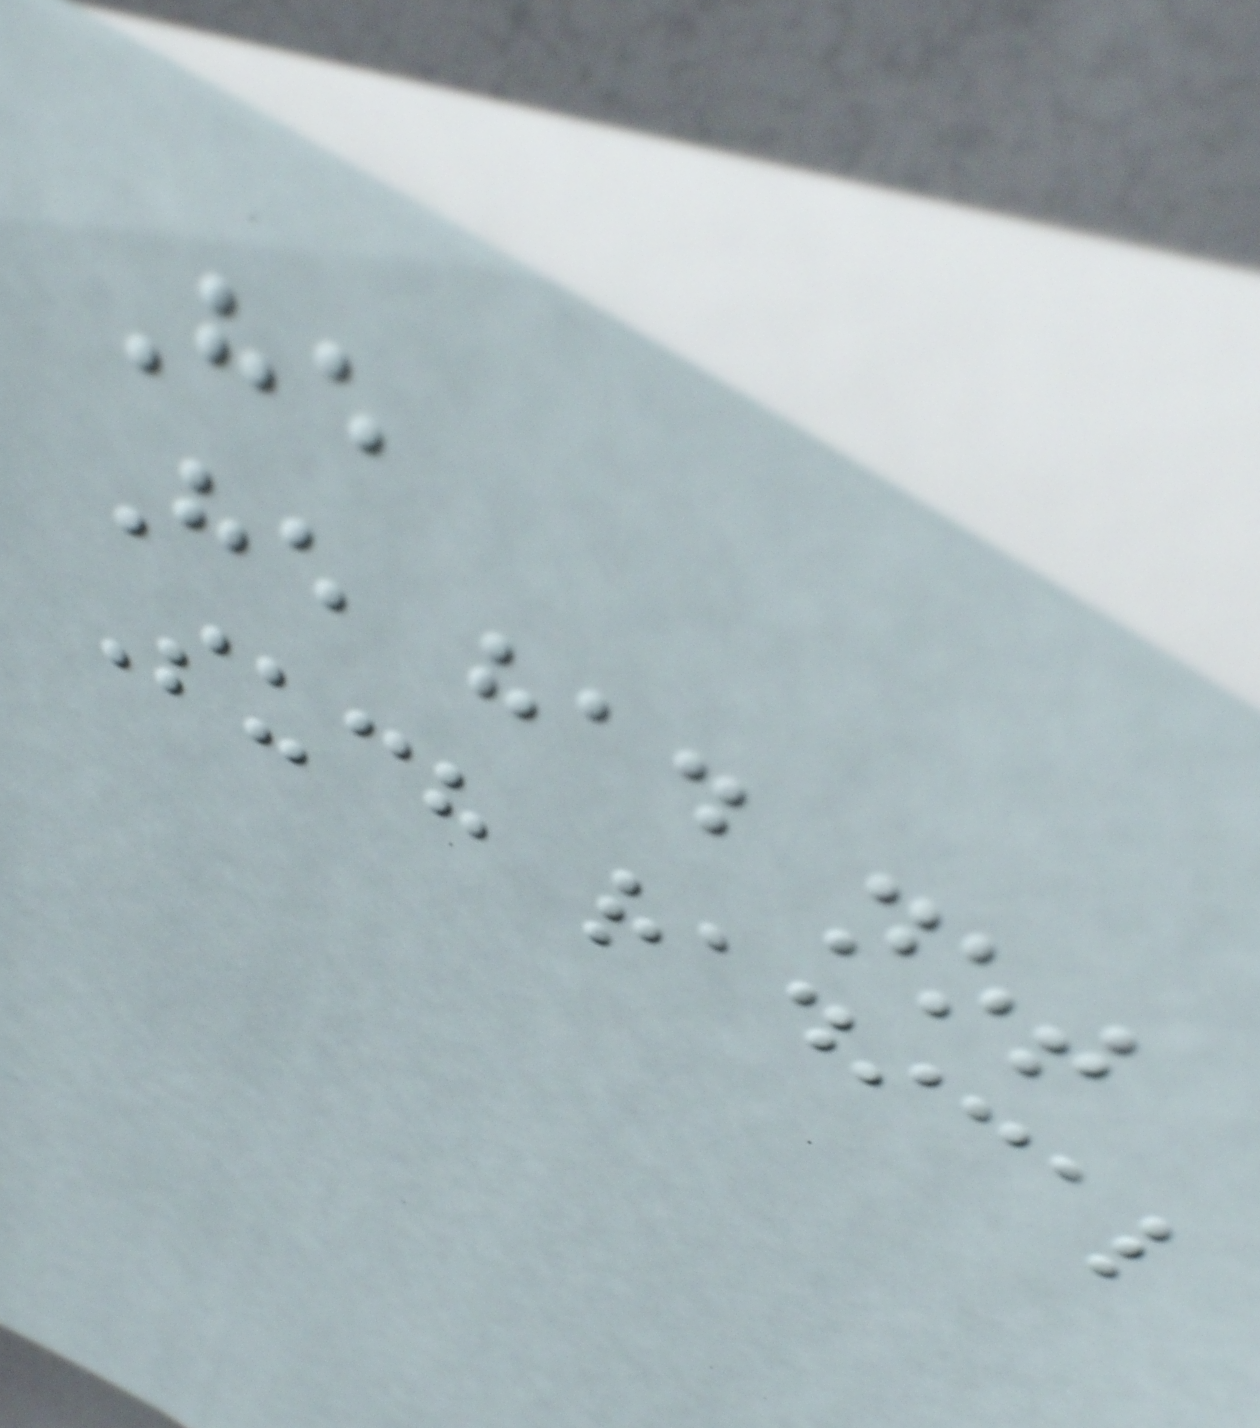He
He had not
Such radical
